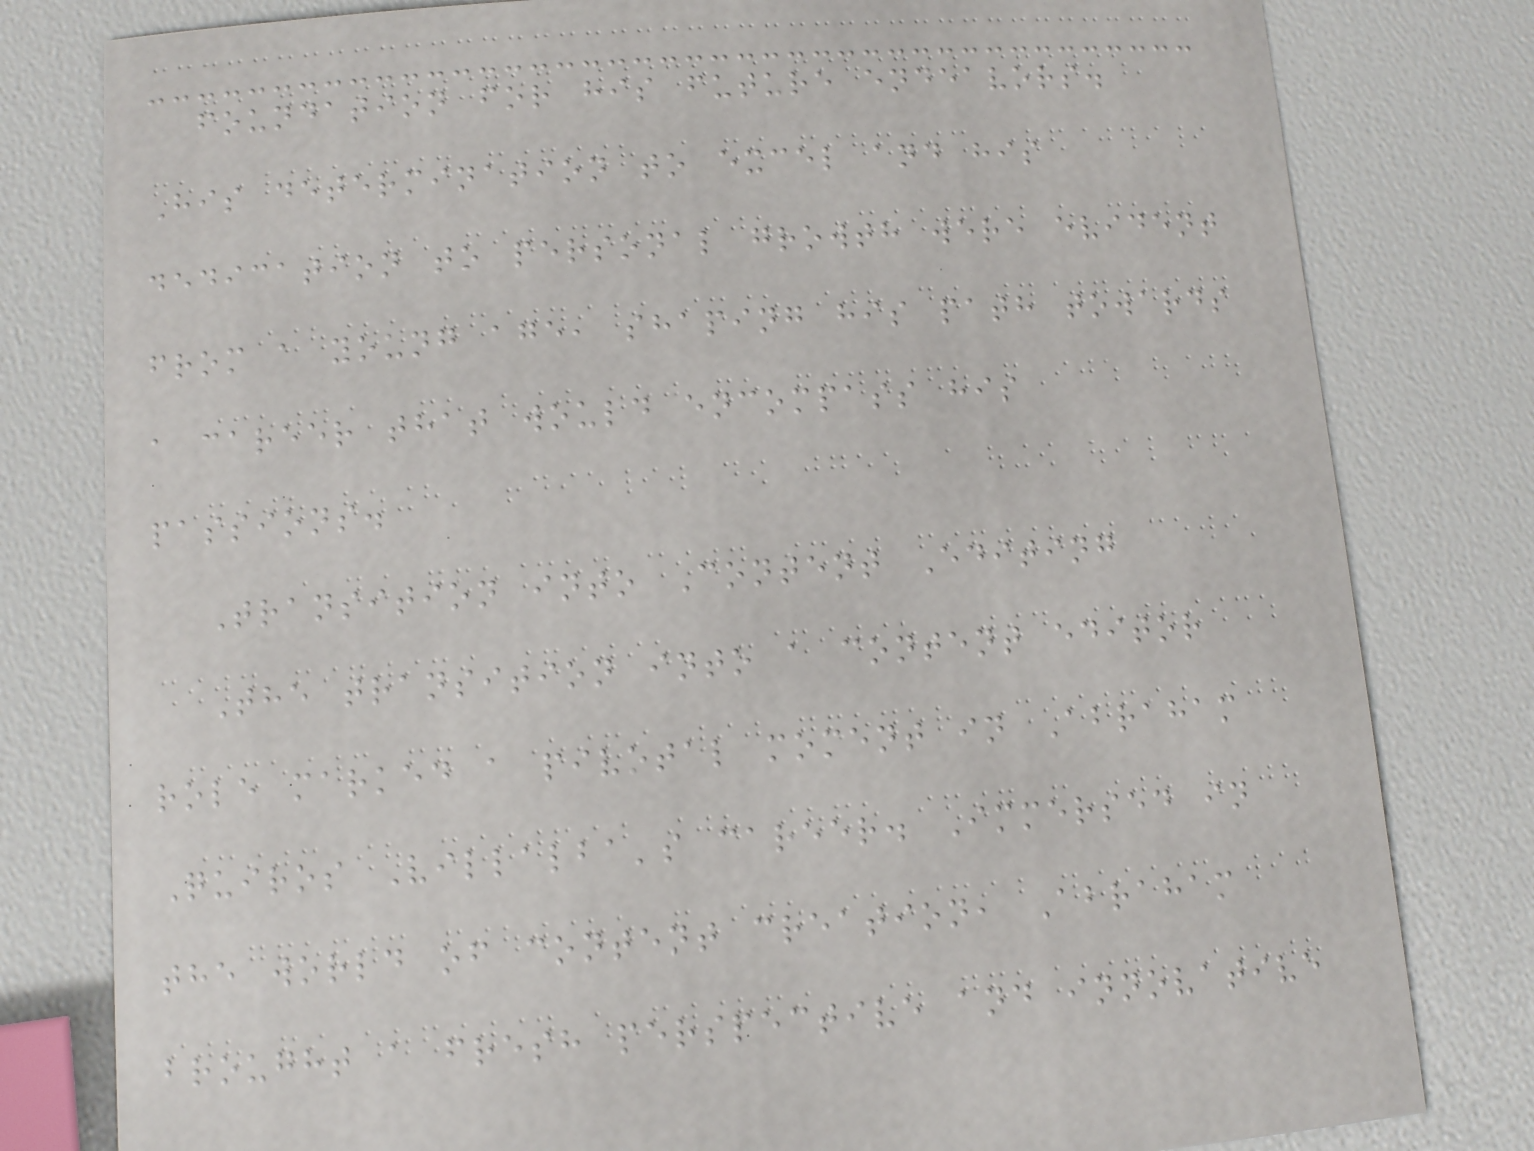foundation for his future endeavors.
His determination to excel and his
dedication to personal growth were evident
from a young age, shaping his path towards
a career that would encompass his
passions.
Transition into Content Editing
The transition into a content editor
role marked a pivotal moment in Abraham
Quiros Villalba's career. Immersed in
the world of content creation, Abraham
brought a fresh perspective and innovative
